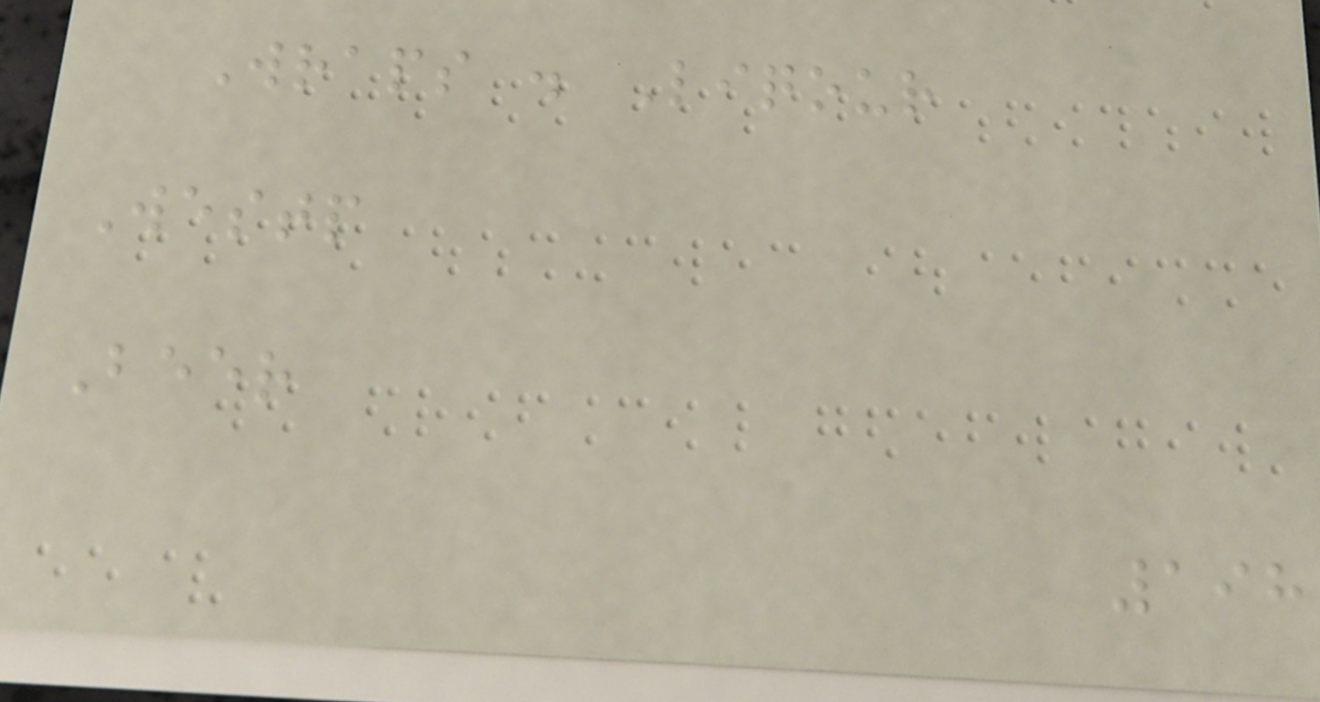Wraps . Liqour
Westp
Beer
198
